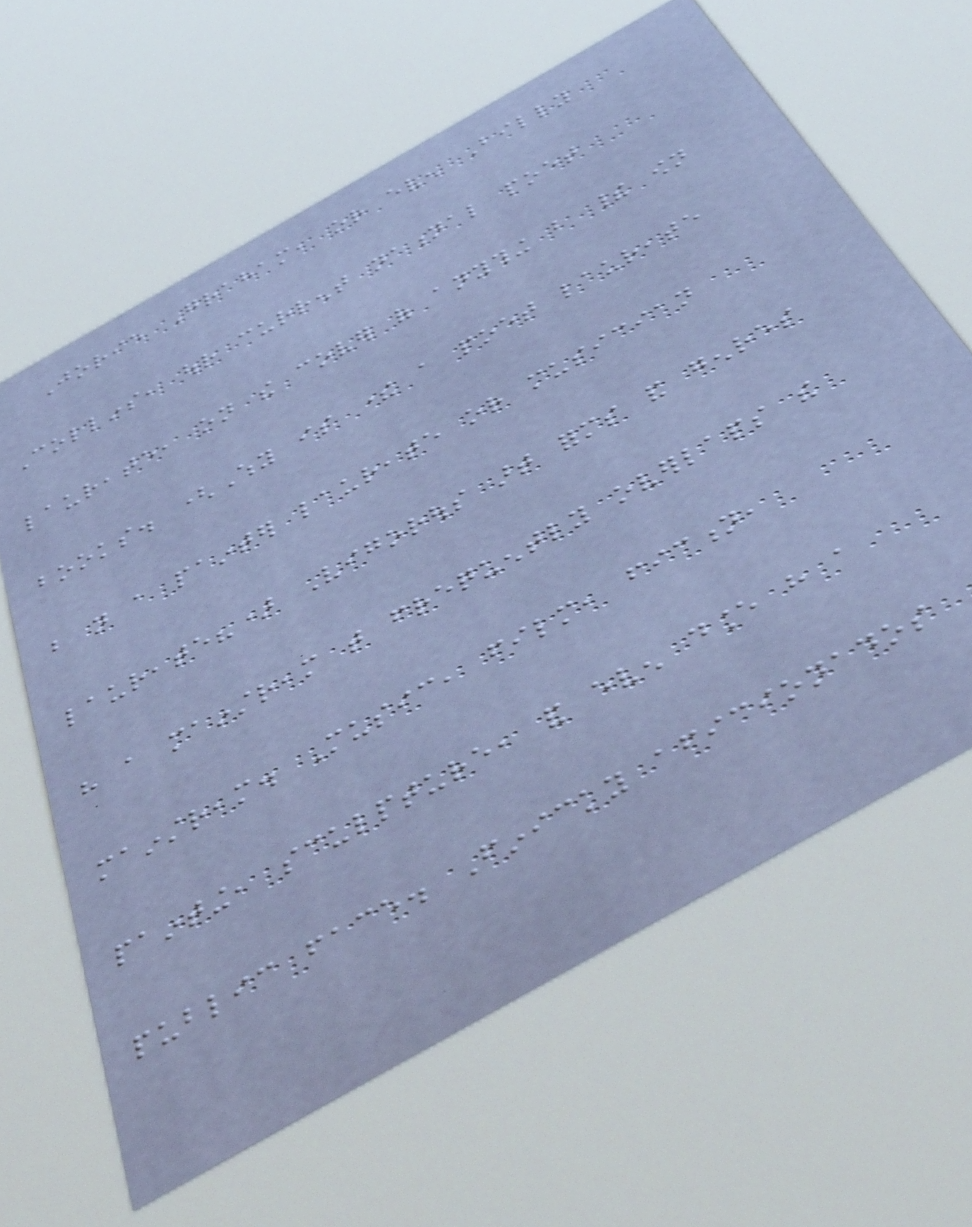Jorie Graham, or even Billy
Collins, our current national poet
laureate, on the cover of anything but their own
books. (Why is there a poet laureate
but not a painter laureate or musician
laureate?) Vigorous art forms and genres
have a mainstream that frequently overlaps the
mainstream. Music, film, fiction,
painting, sculpture, and even dance have a
public face. Finicky aficionados
